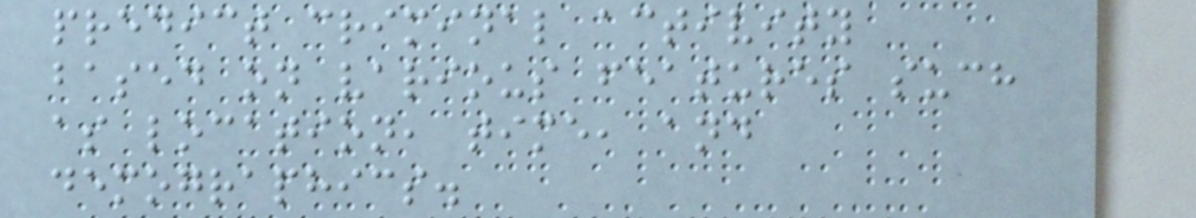predict criminal activity
based on various features such
as location, time, and
demographics.
